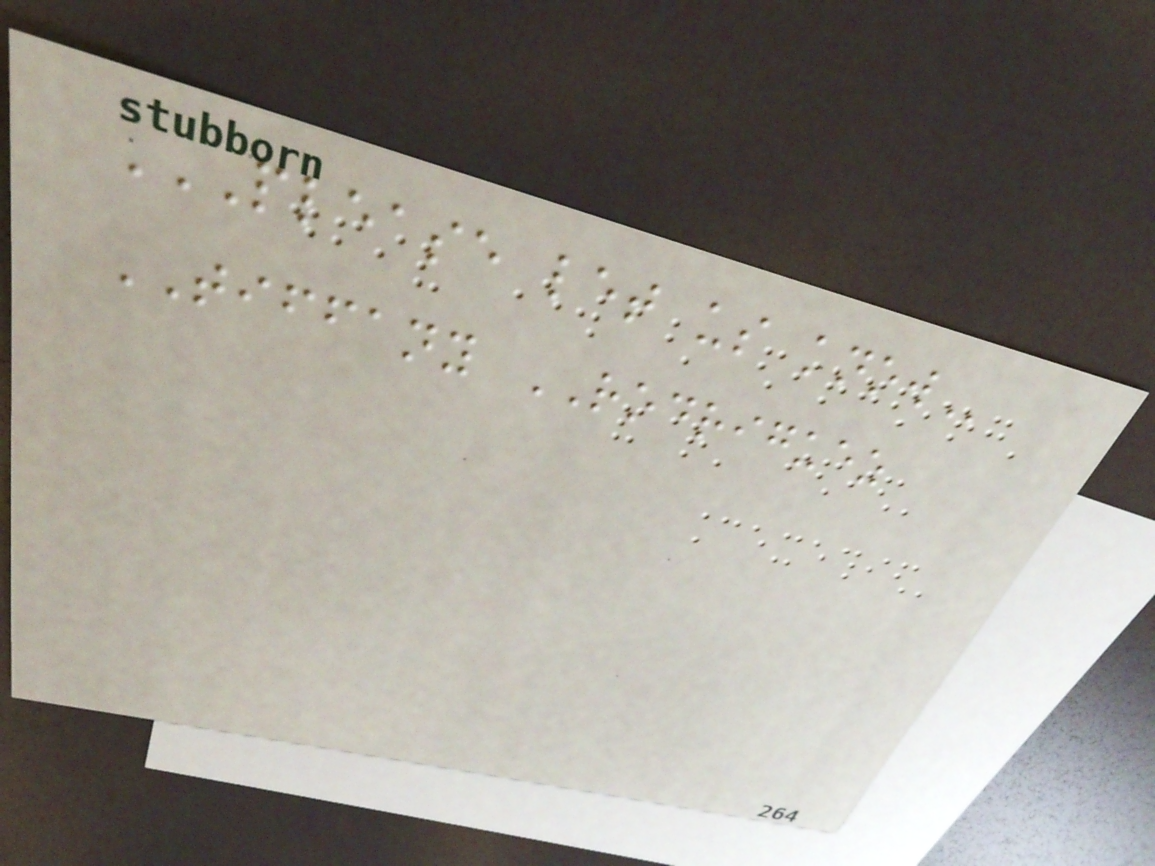PLEASE LET US KNOW
TIFFANY RODRIGUEZ
